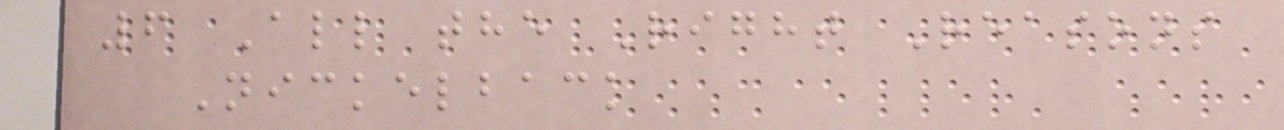6 All the Right Reasons
Nickelback
